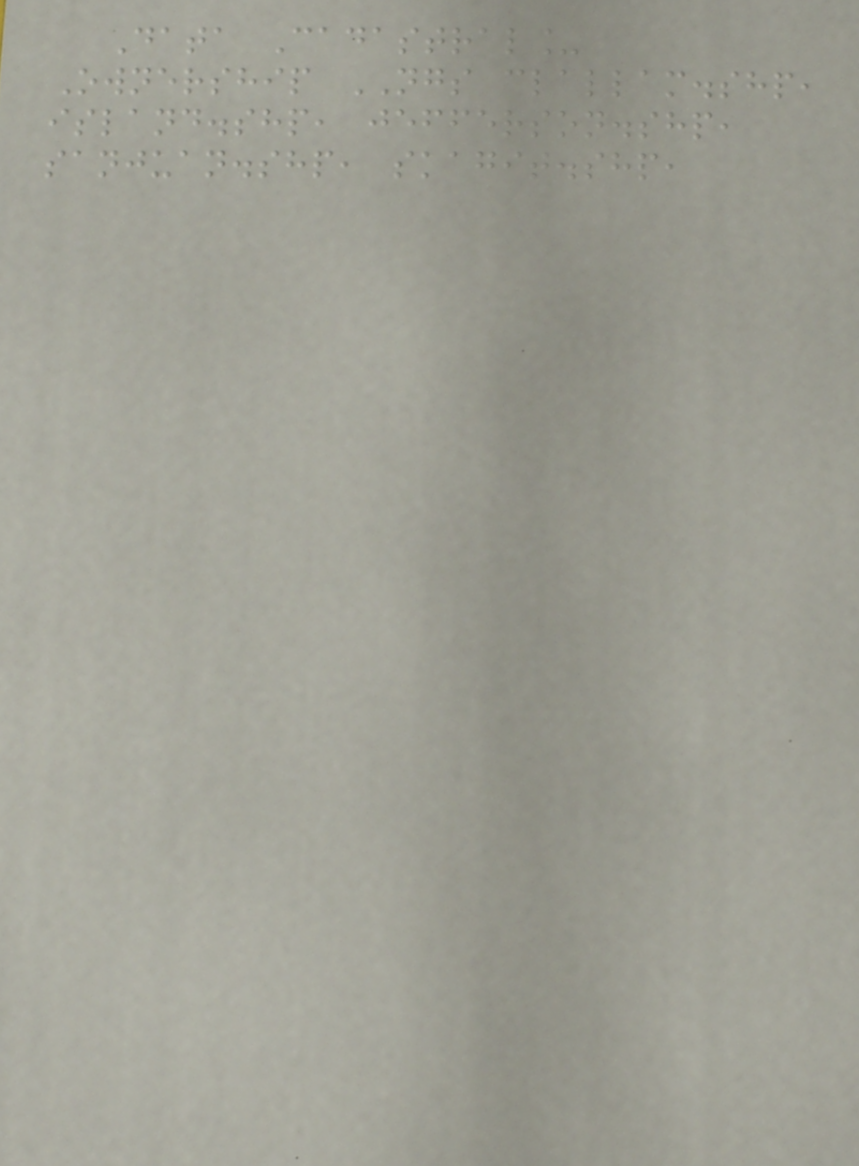Data Cadastral_
Ownership NGS clallam.shp,
island.shp, jefferson.shp,
sanjuan.shp, skagit.shp,
